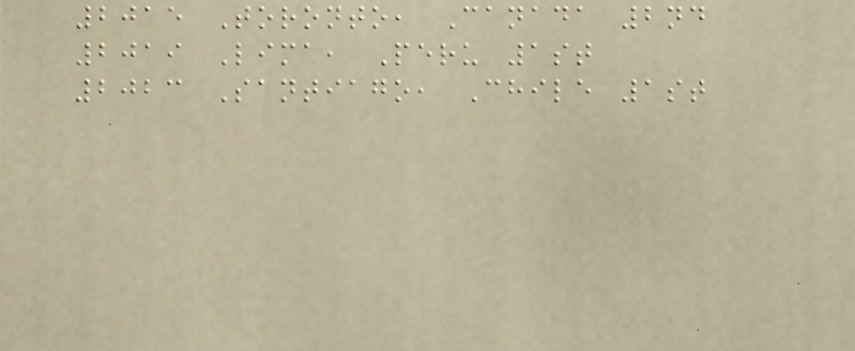2015 Toronto, Canada 2nd
2019 Lima, Peru 1st
2023 Santiago, Chile 1st
